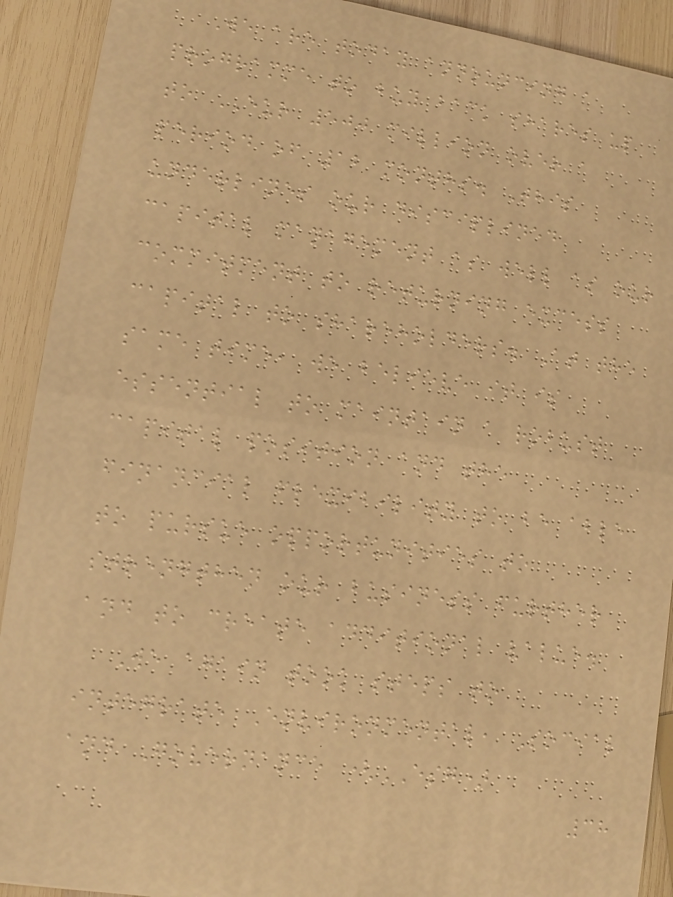We are today announcing a
programme to buy back shares up
to EUR 500 million over a
period of 12 months. This
underlines our disciplined
capital management as well as our
commitment to returning excess
capital to shareholders. At the
same time, we believe it is
essential to maintain a robust
capital position and the
financial flexibility to be able
to pursue opportunities to
strengthen our business further
and to create additional value.
We again took steps to
integrate Environmental, Social
and Governance (ESG)
38
